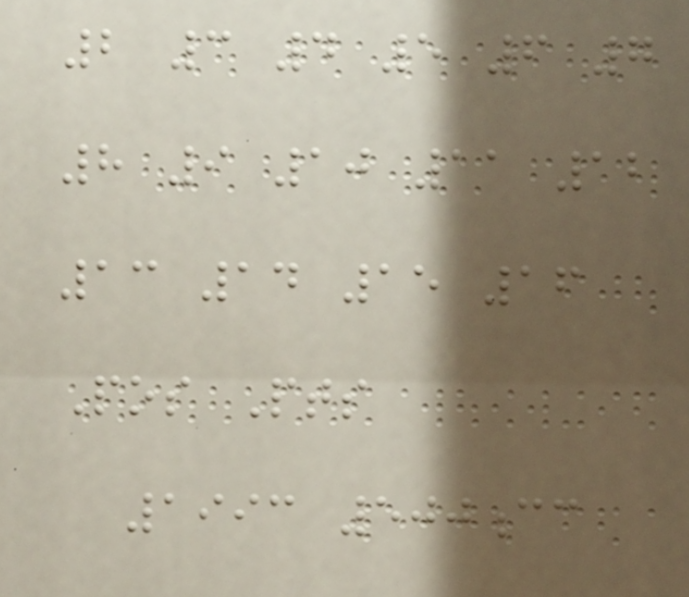2 3 4 5 6 7
8 9 10 11 12
13 14 15 16
Pos Pts
1993 500cc
